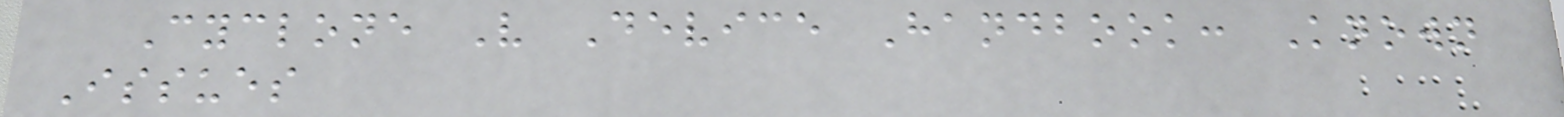Cyclone V Device Handbook: Known
Issues
